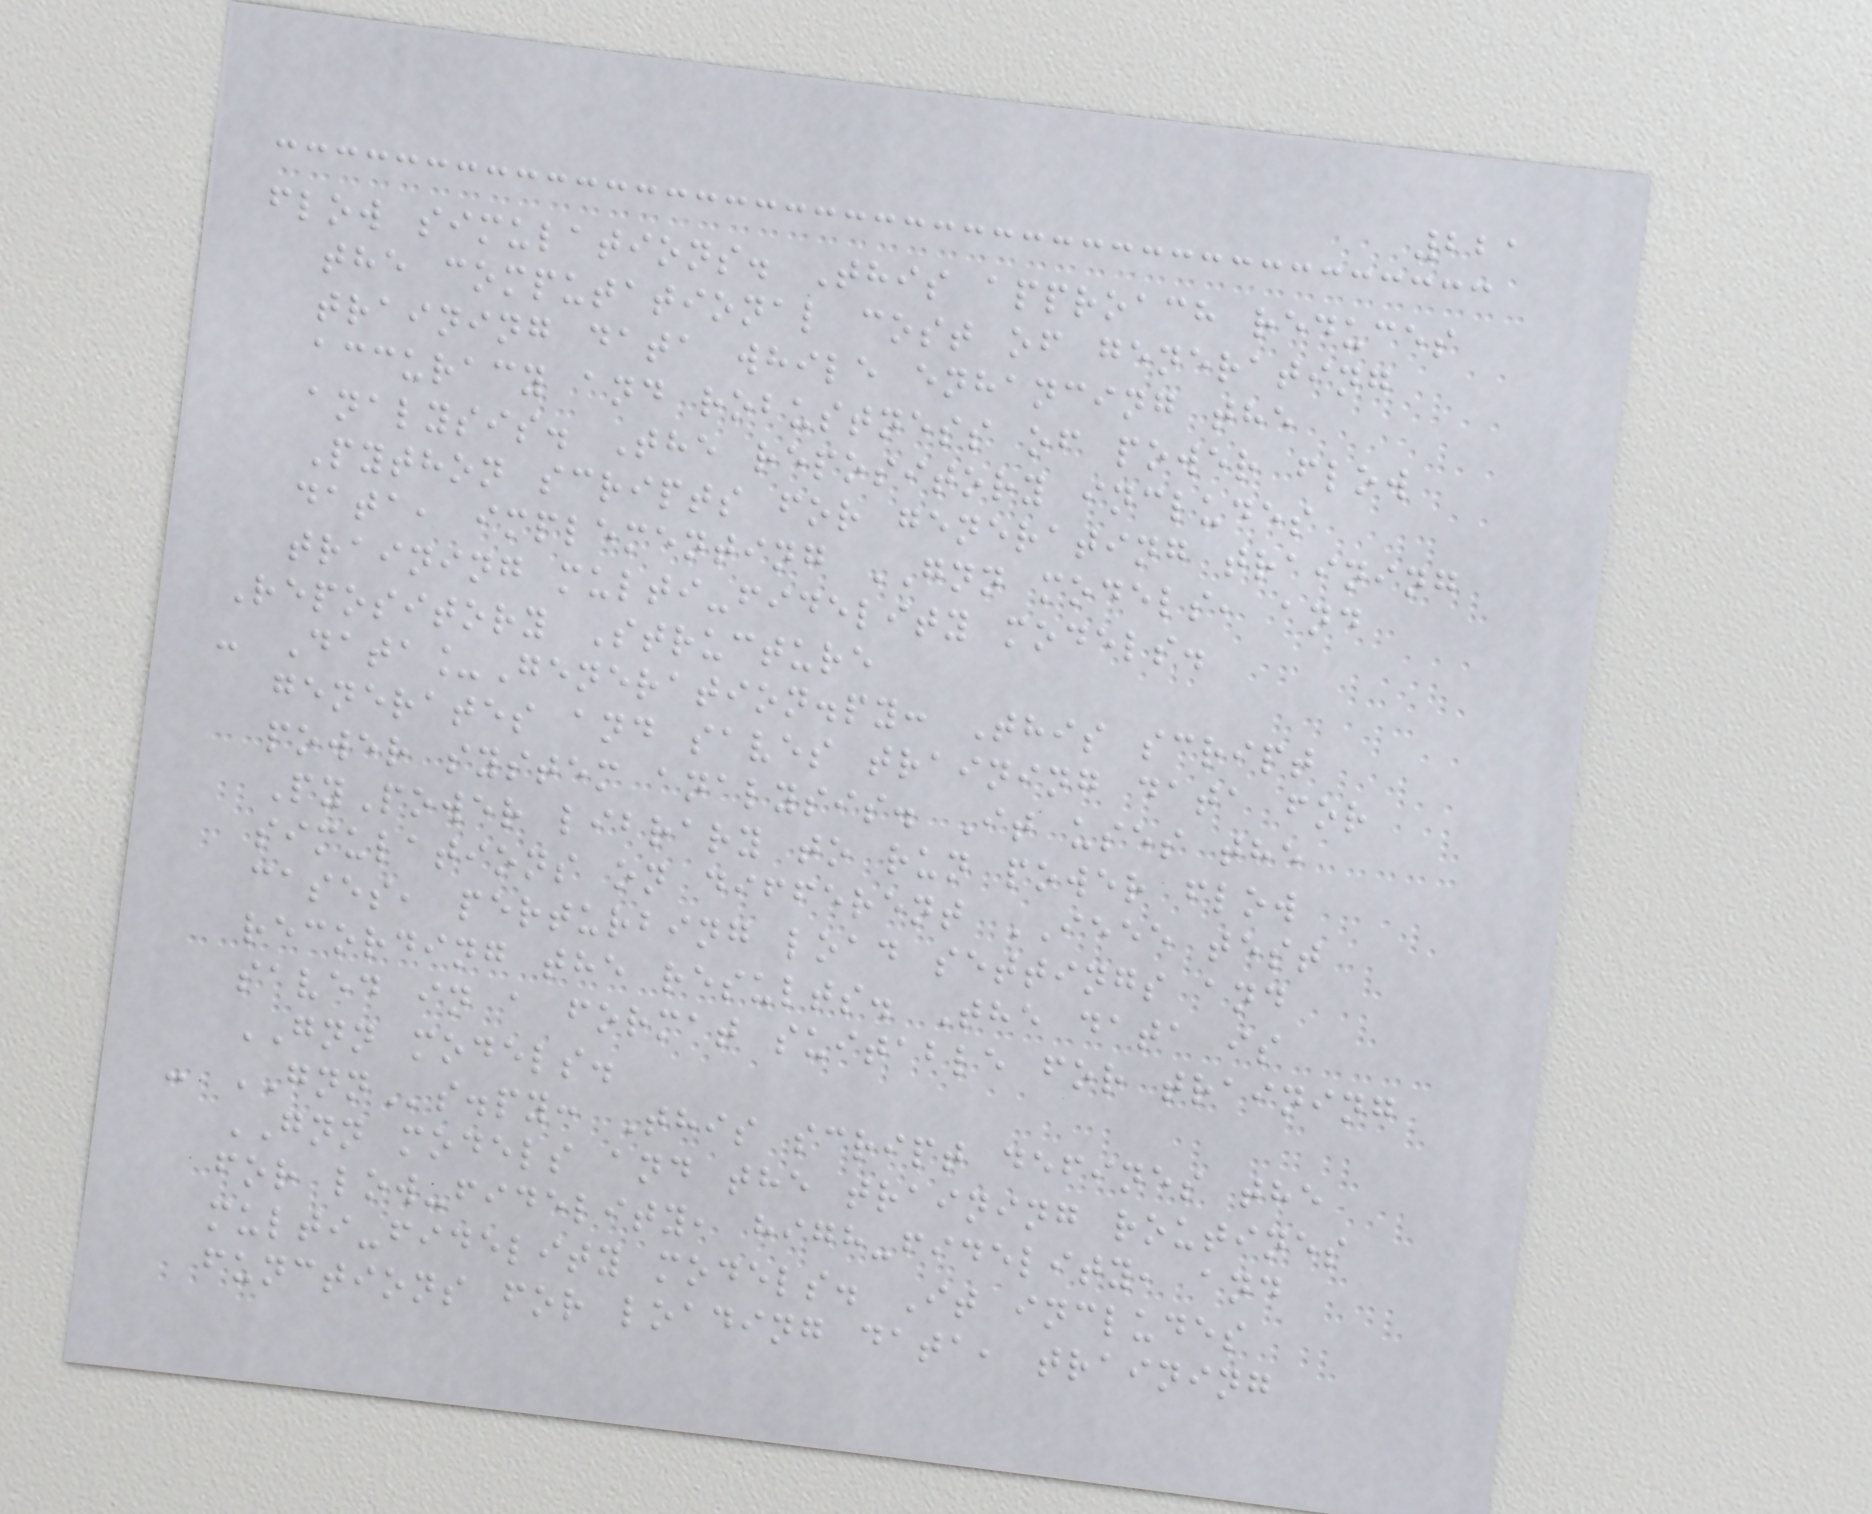221
flow simulations. This approach reduces
the computational cost of generating
training data while enhancing the
accuracy and robustness of power flow
analysis. The repository includes
Python scripts for generating training
data, implementing GNN models, and
training multi-fidelity models.
Repository Structure
- Data_Generation.py: This script
generates and saves training data for
power system analysis. It uses the
PyPower library to run power flow
simulations on different IEEE test
cases, perturbing load settings and
recording the results. The data is
saved in a format suitable for training
GNN models.
- GNNs.py: This script defines the
GNN models and the training routines
for low-fidelity, high-fidelity, and
multi-fidelity models. It includes
functions for loading data, training
